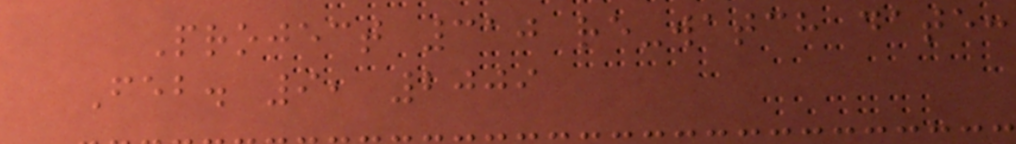Project 310 re-watch date:
Feb. 9, 2009
